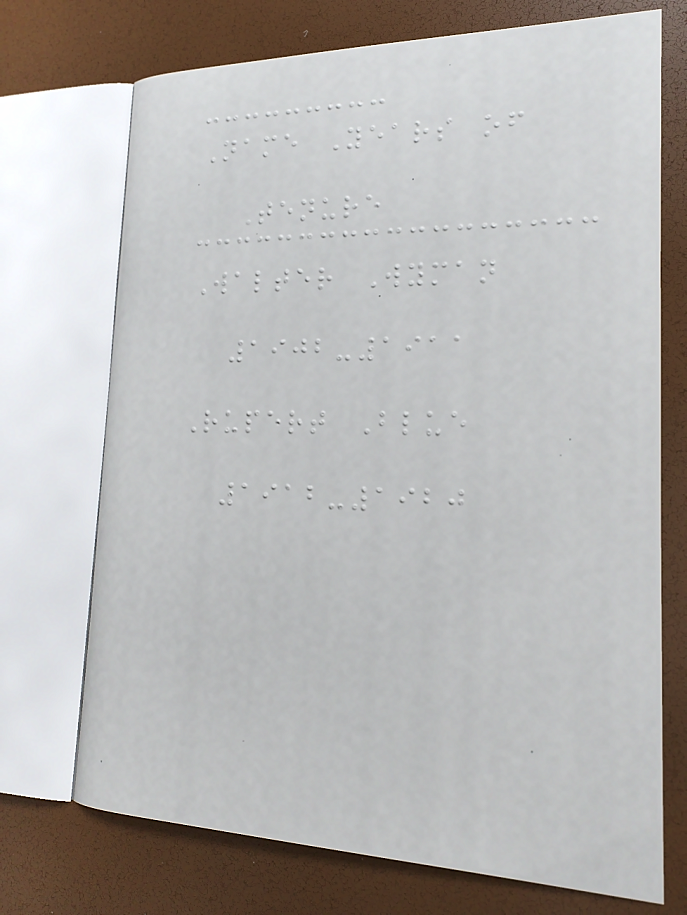Name Years of
Tenure
Walter Wyman
1902-1911
Rupert Blue
1912-1920
